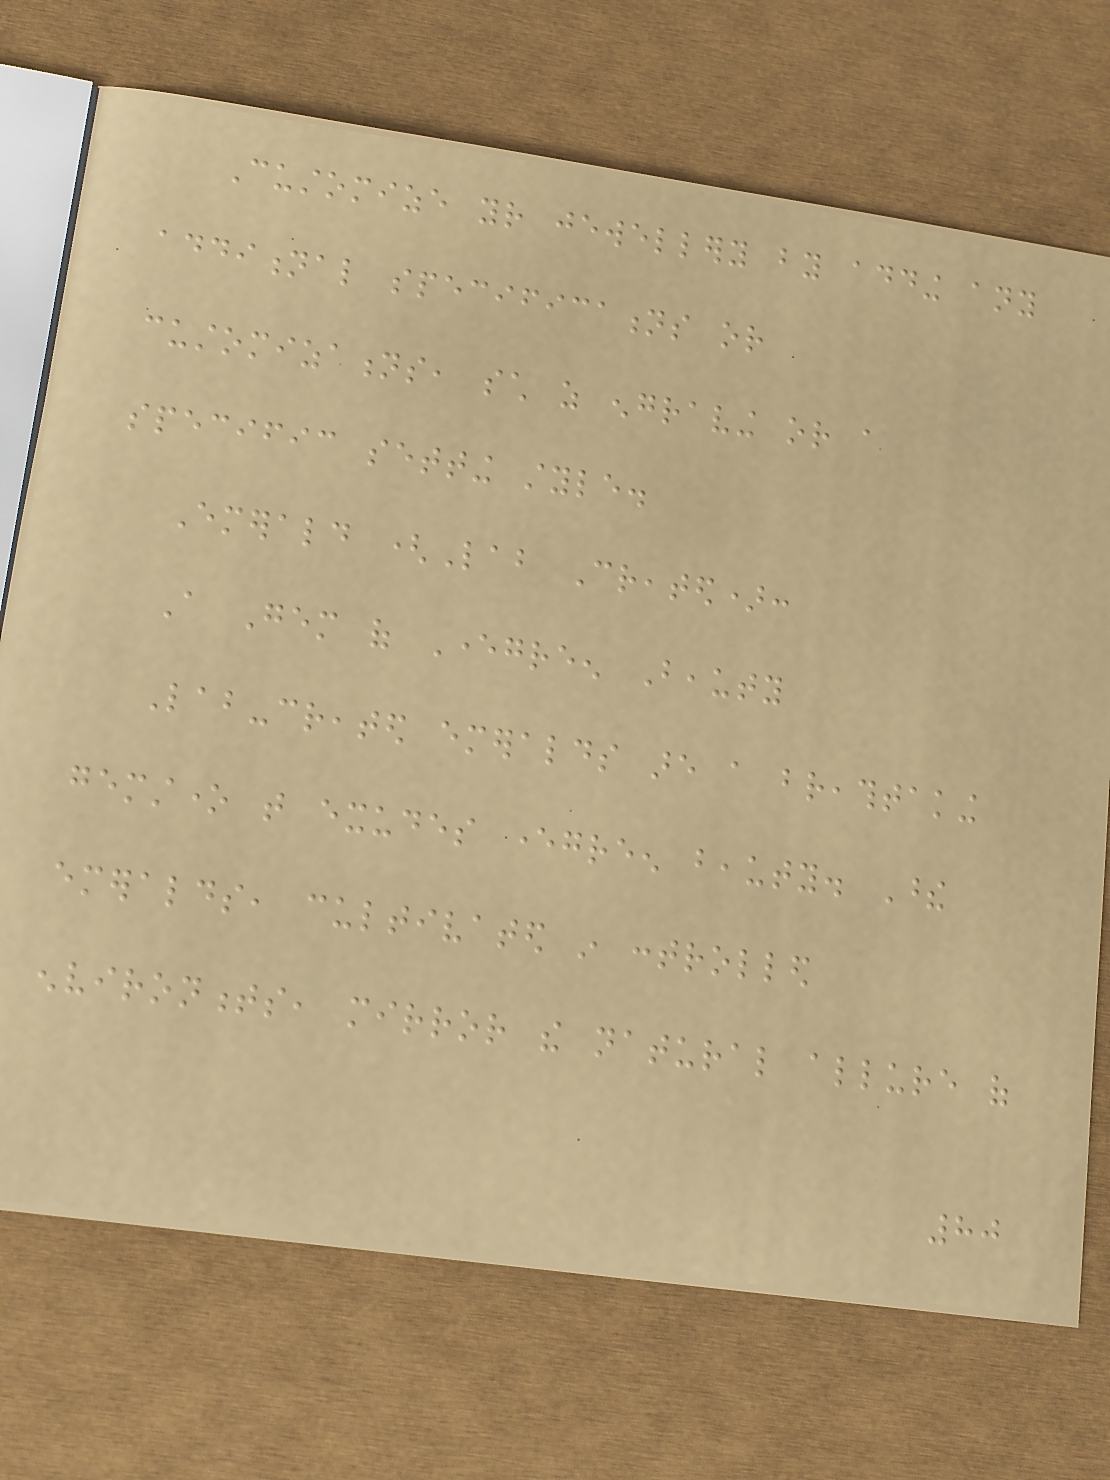Customize your jewellery by adding any
additional specifications or
customizations, such as engraving or a
specific setting style.
Emerald (Lab Created):
A Gem of Evergreen Beauty
Lab-created emeralds are a breathtaking
gemstone that exudes evergreen beauty. These
emeralds, cultivated in controlled
environments, mirror the natural allure of
80
